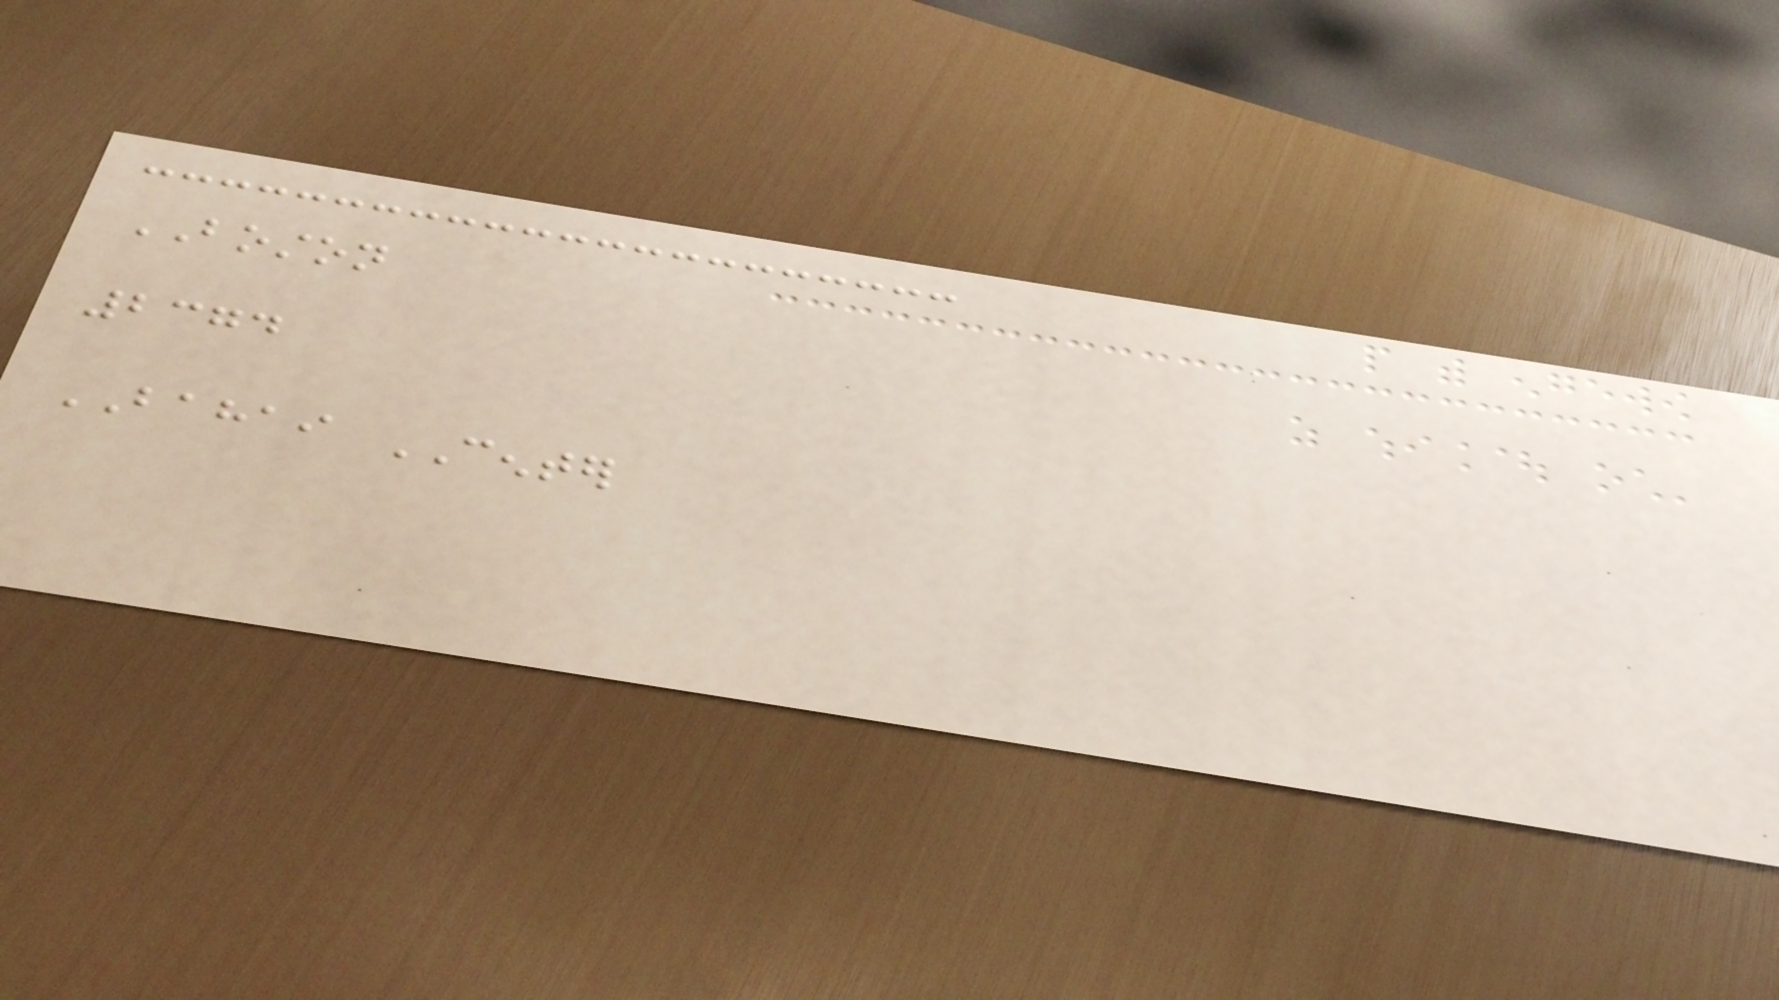BOSTON
2374
BAHAI CENTER
